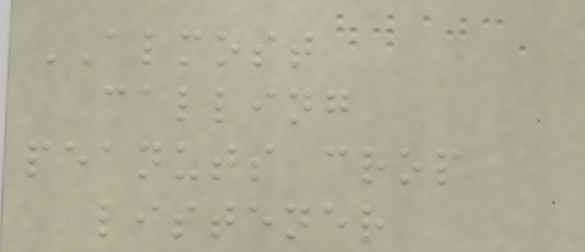ALMOST
calling
peanuts crop
listener
